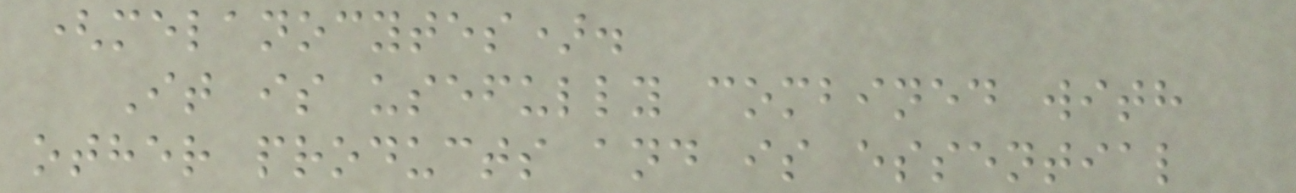(melanocytes).
It is usefully combined with
other products and is essential
